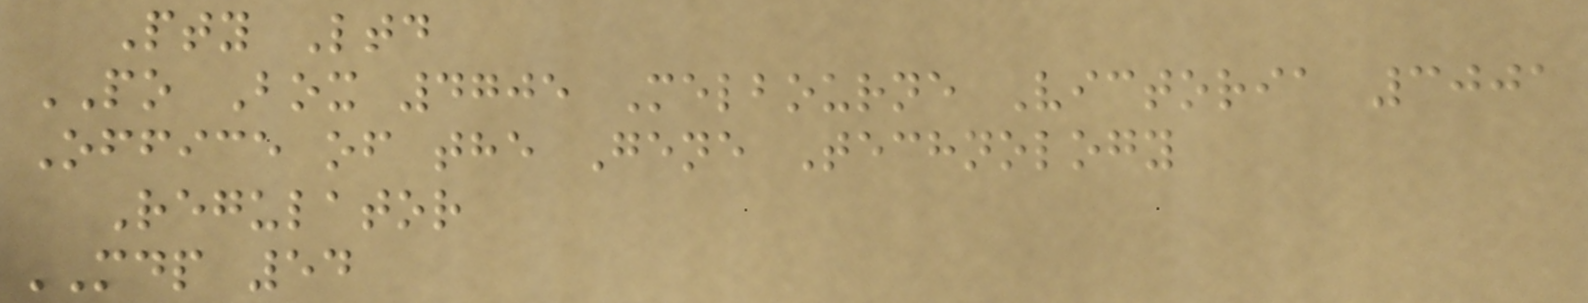Pty Ltd
PO Box 4705 Melbourne Victoria 3001
Office of the Gene Technology
Regulator
MDP 54
